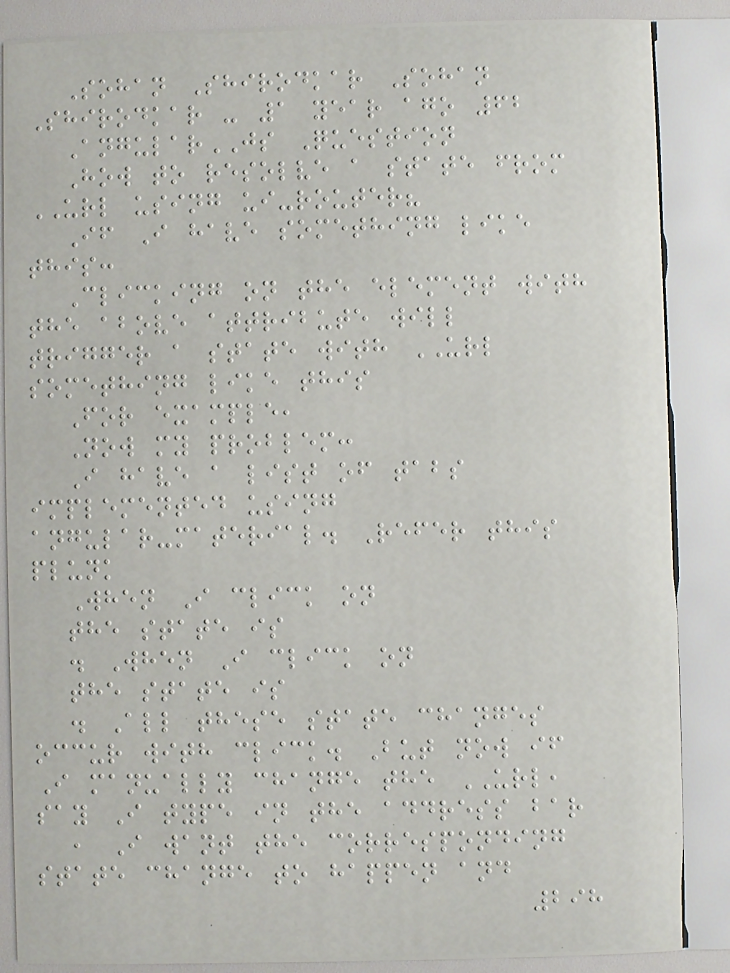Sohan Shirodkar Sohan
Shirodkar - 1 year ago 62
AngularJS Question
How to resolve a state from
URL using ui-router?
If I have something like
this:
Clicking on the element with
the above attribute will
trigger a state with URL
something like this
For example,
Now my problem:
I have a list of tabs
implemented using
angular-material. Refer this
plunk
When I click on
the state is
. When I click on
the state is
. All these state changes
occur with click. But now if
I manually change the URL,
say I type in the address bar
, I want the corresponding
state change to happen and
298
